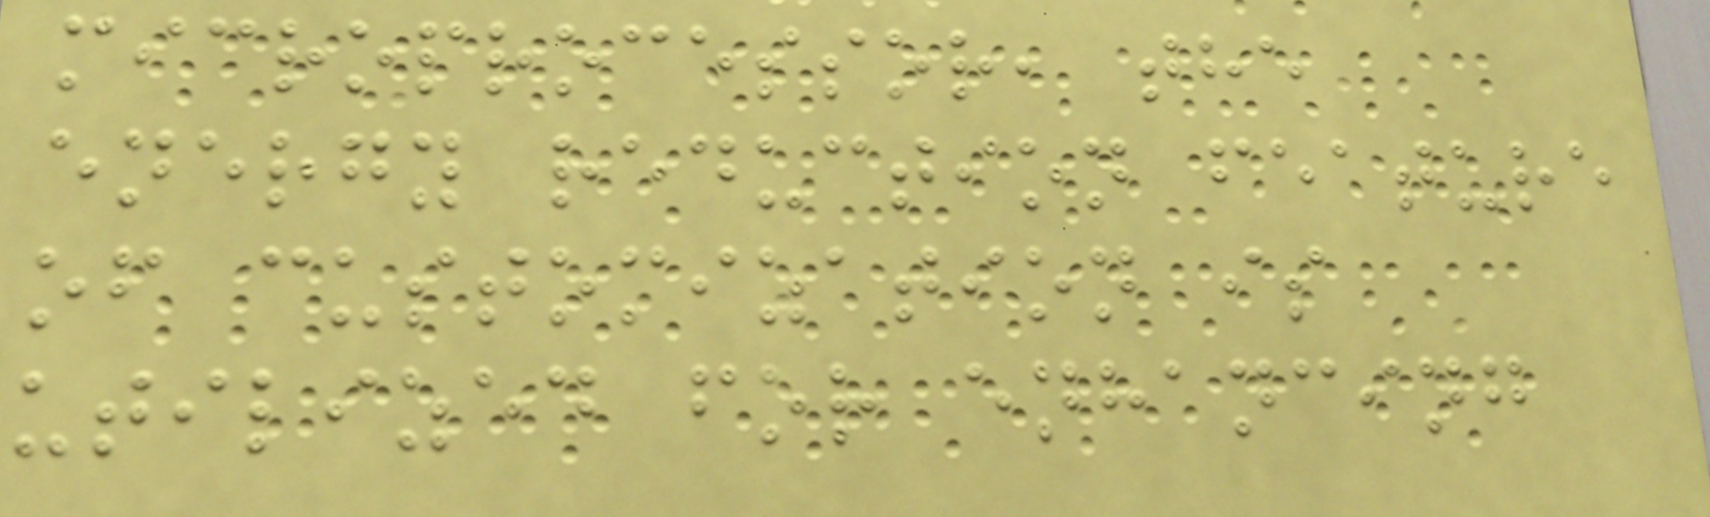microprocessor, the
energy reduction feature
of customization is
utilized for enhancing
